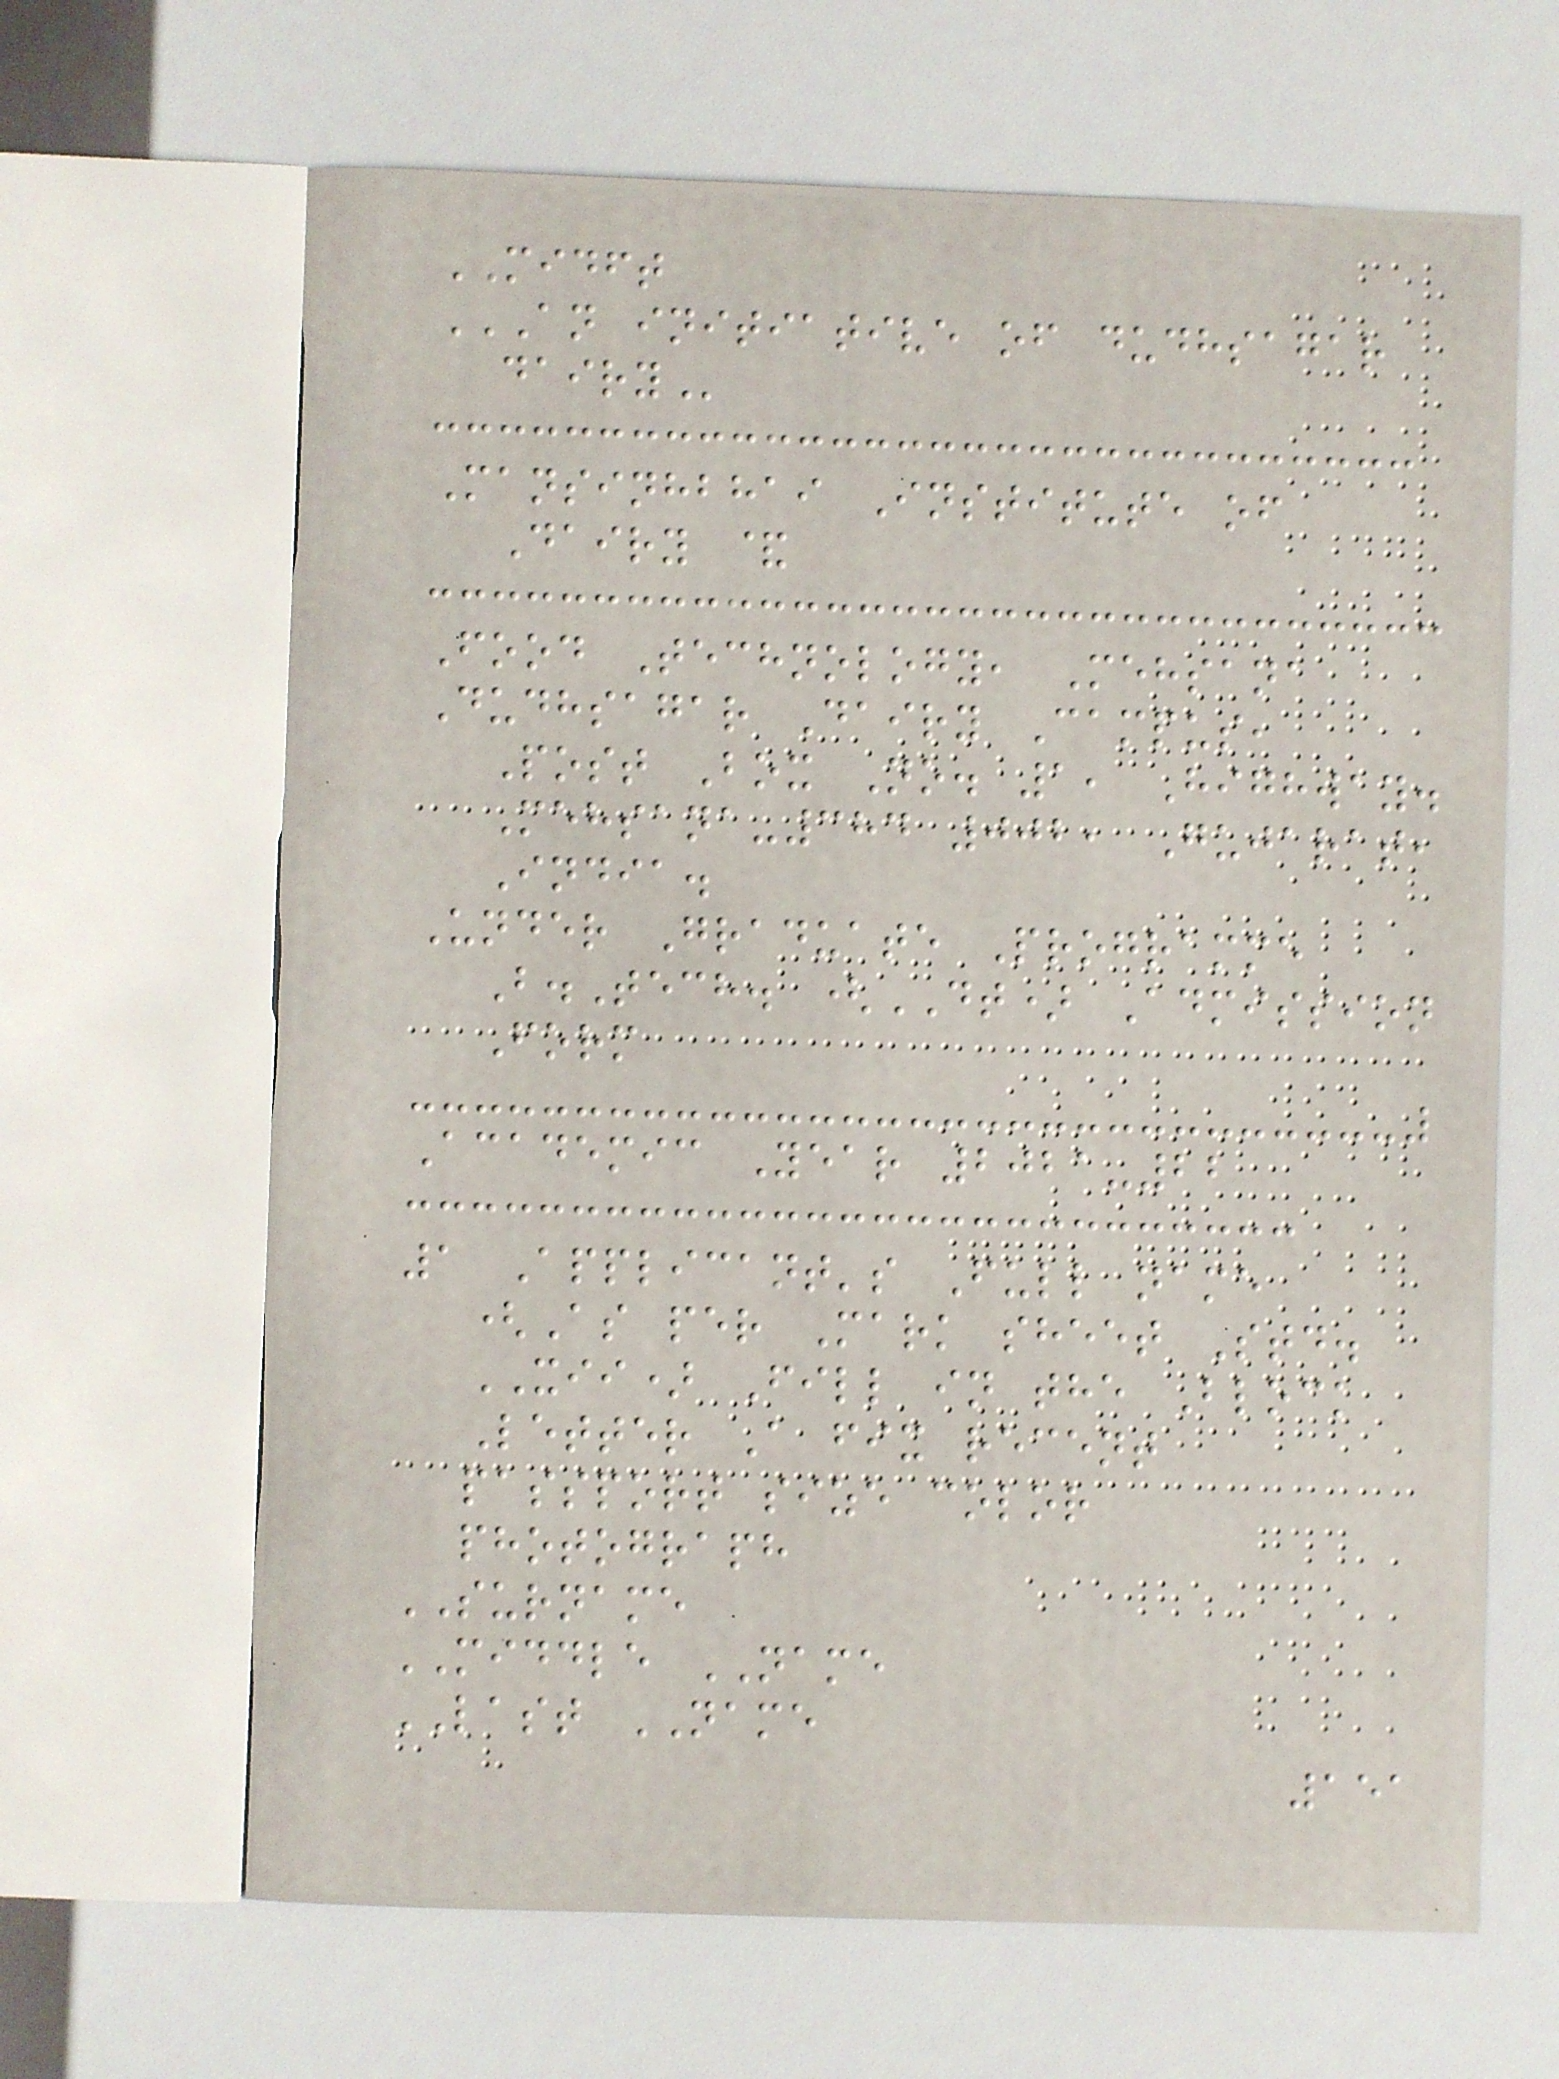MIDFT
AN INITIATIVE OF DUDHSAGAR
DAIRY
Mansinhbhai Institute of
Dairy &
Food Technology, Mehsana
Dudhsagar Dairy Campus,
Post Box No. 1, Highway.
Mehsana-384 002, Gujarat,
India.
Under Graduate Programme
B.Tech. (DT) Admission
Form
Academic Year 2021-22
1 Applicant's Full name
(As per Mark sheet Std.
XII) Fill in the Block
Letter A fix recent
passport size color
photograph
SURNAME
MIDDLE NAME
LAST NAME
151
